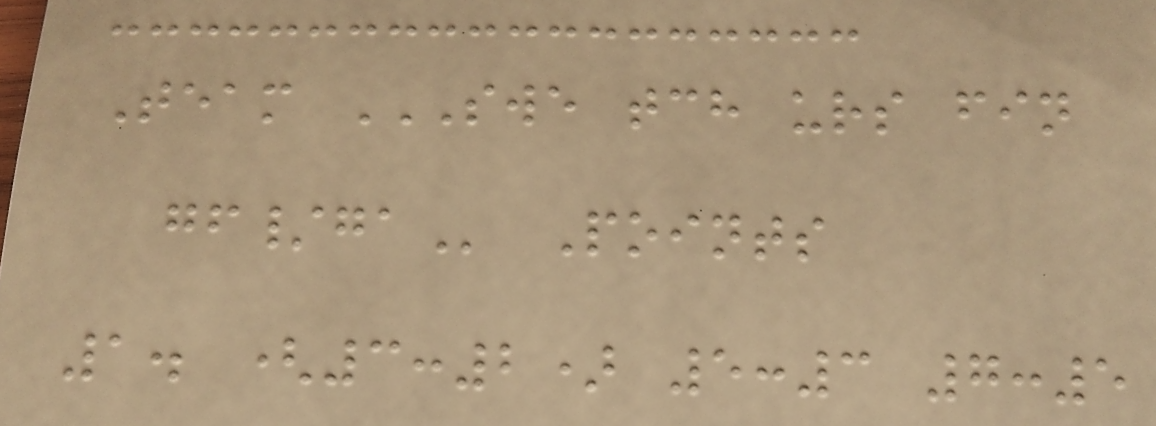Team SWE TCH URS FIN
GF/GA Points
1. (3:2) 5:3 7:5
